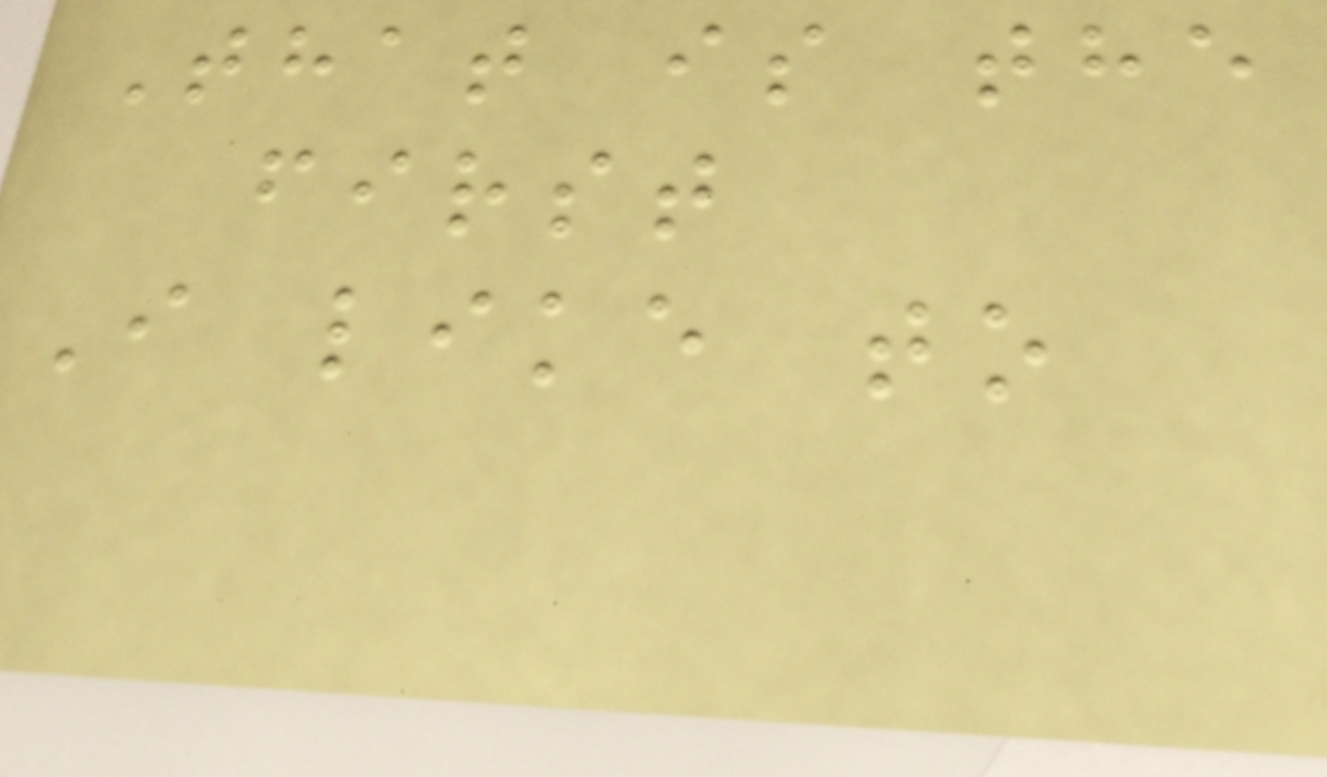That is the
first
I like to
